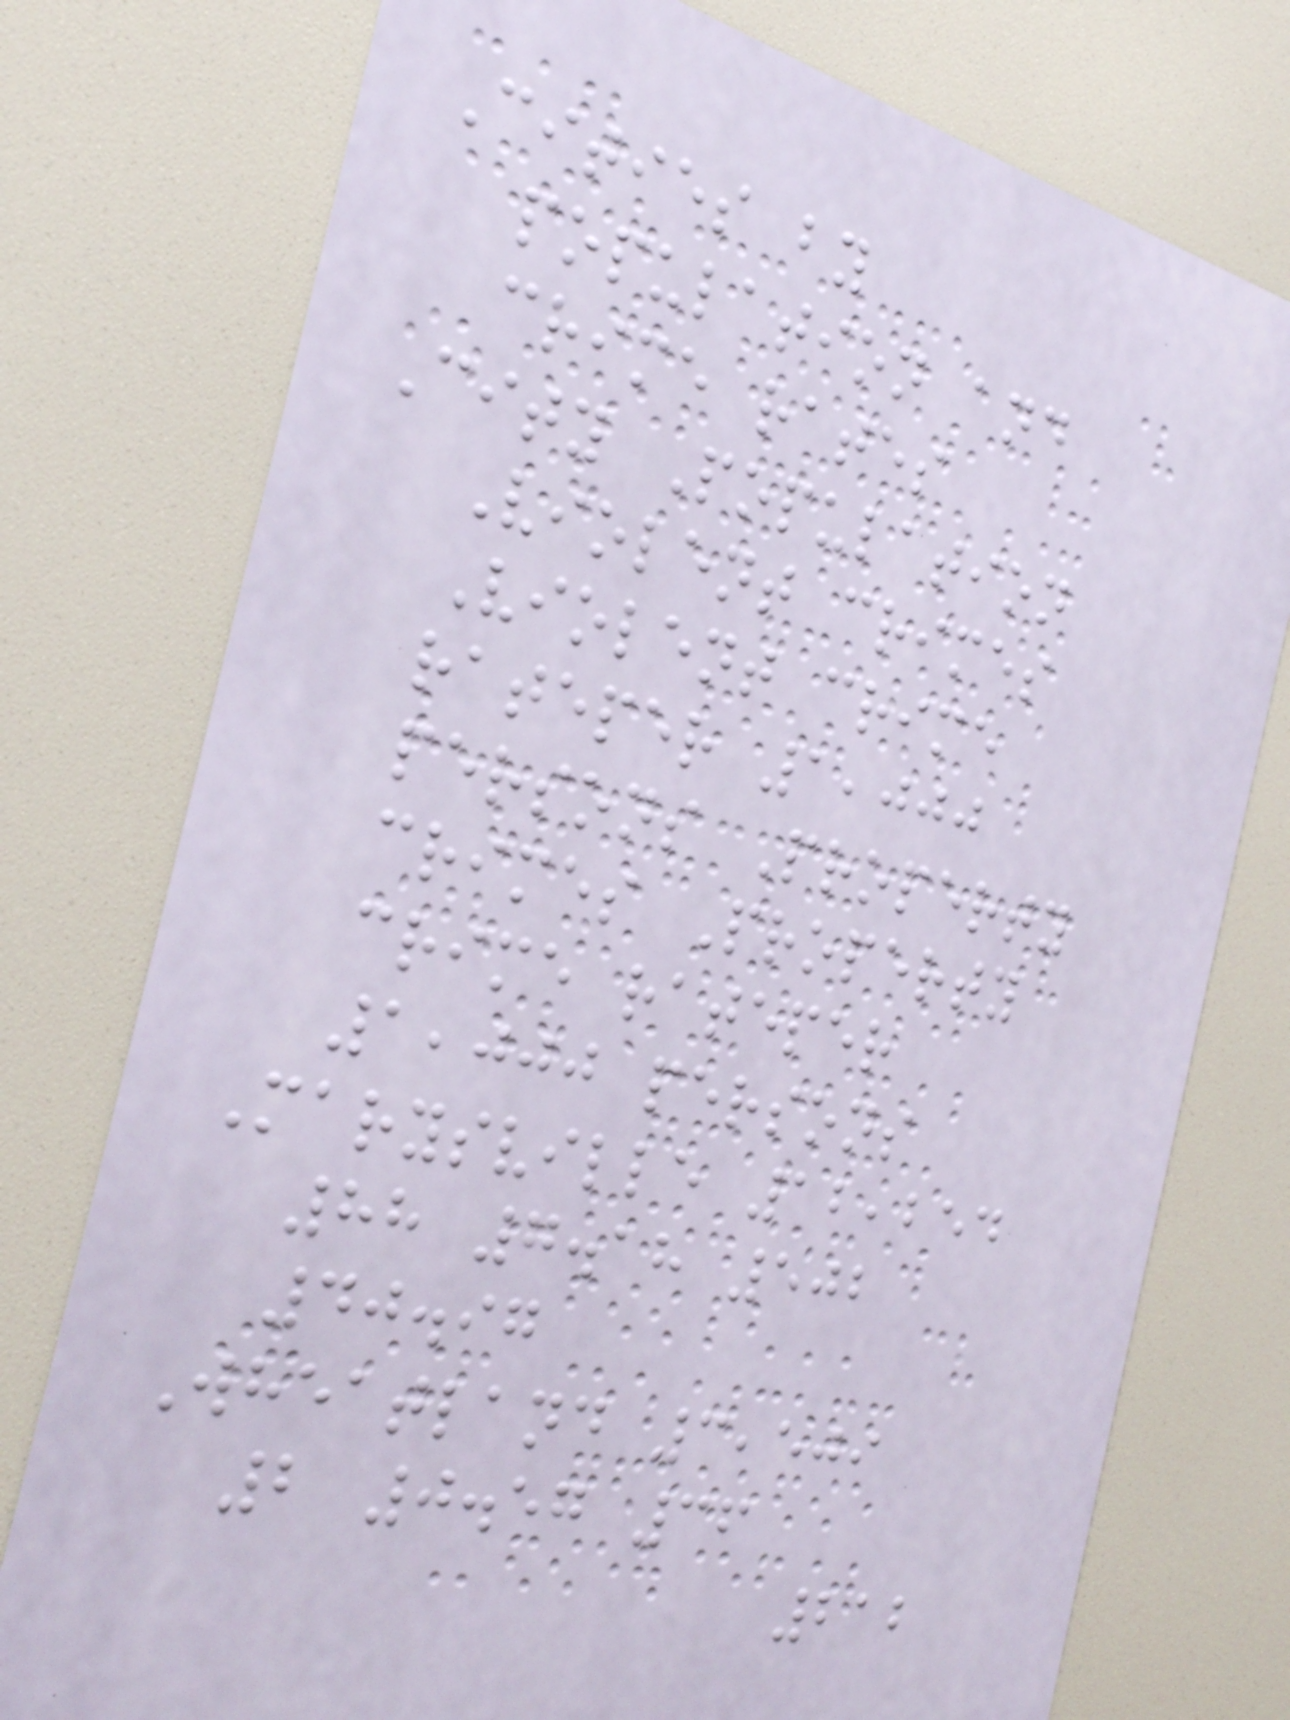Cities by
population and
crime rates
City Population
Violent crimes
Violent crime
rateper 1,000
persons Property
crimes Property
crime rateper
1,000 persons
Marysville 12,254
88 7.18 502
40.97
Wheatland 3,509
2 0.57 36
212
